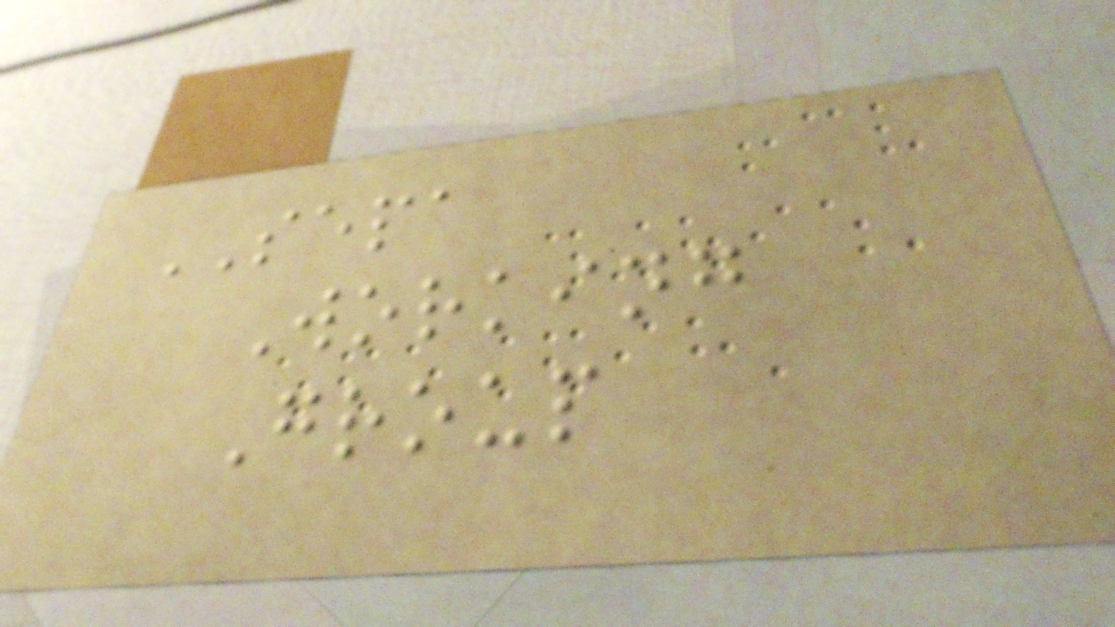SEPA
Working
Group
